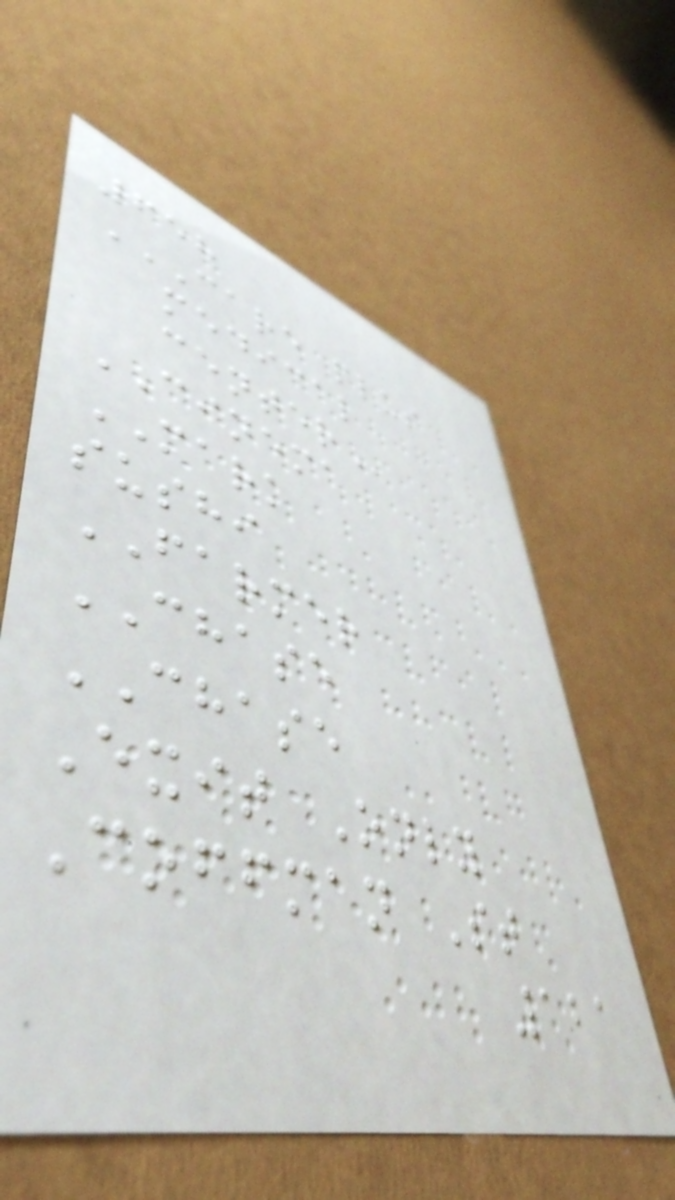658
CARE PLUS
MEDICAL
CENTER
CINEMA
MARK
sushi
FARMER
CHASE
CHASE
Exit Only
Coffman St
121
